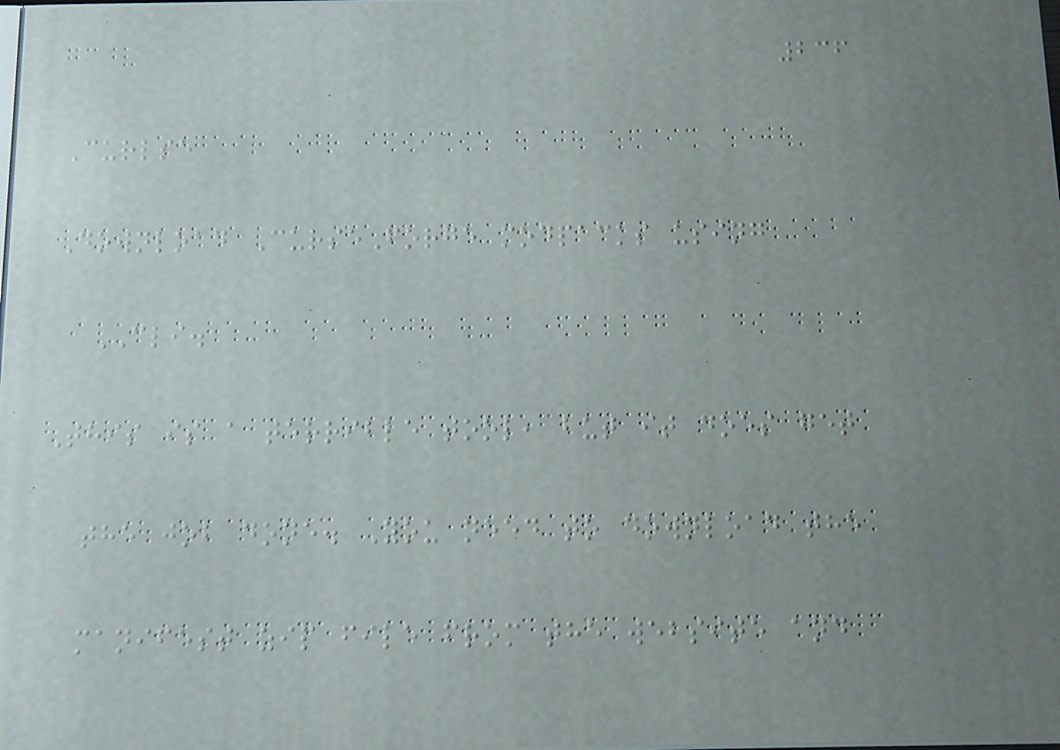236
Curlse
Download CurseForge modpacks using
CLI.
This is a terrible tool, but it does get
the job done. You need to download the
manifest zip file from the website and
